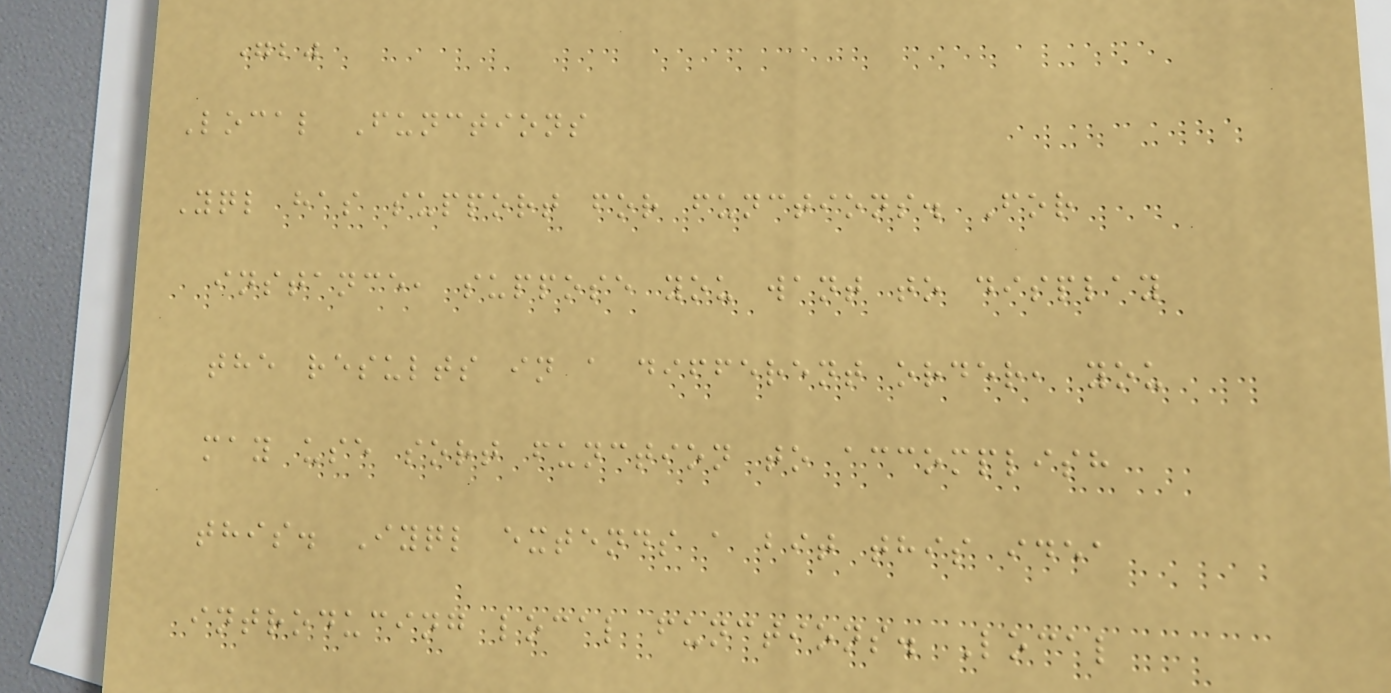";"
Local Functions
Yql has support for functions. For
instance, suppose you want to display
the results in a different order, you
may use sort function to accomplish
this. Iyql extends a bit this idea
introducing local functions. Local
